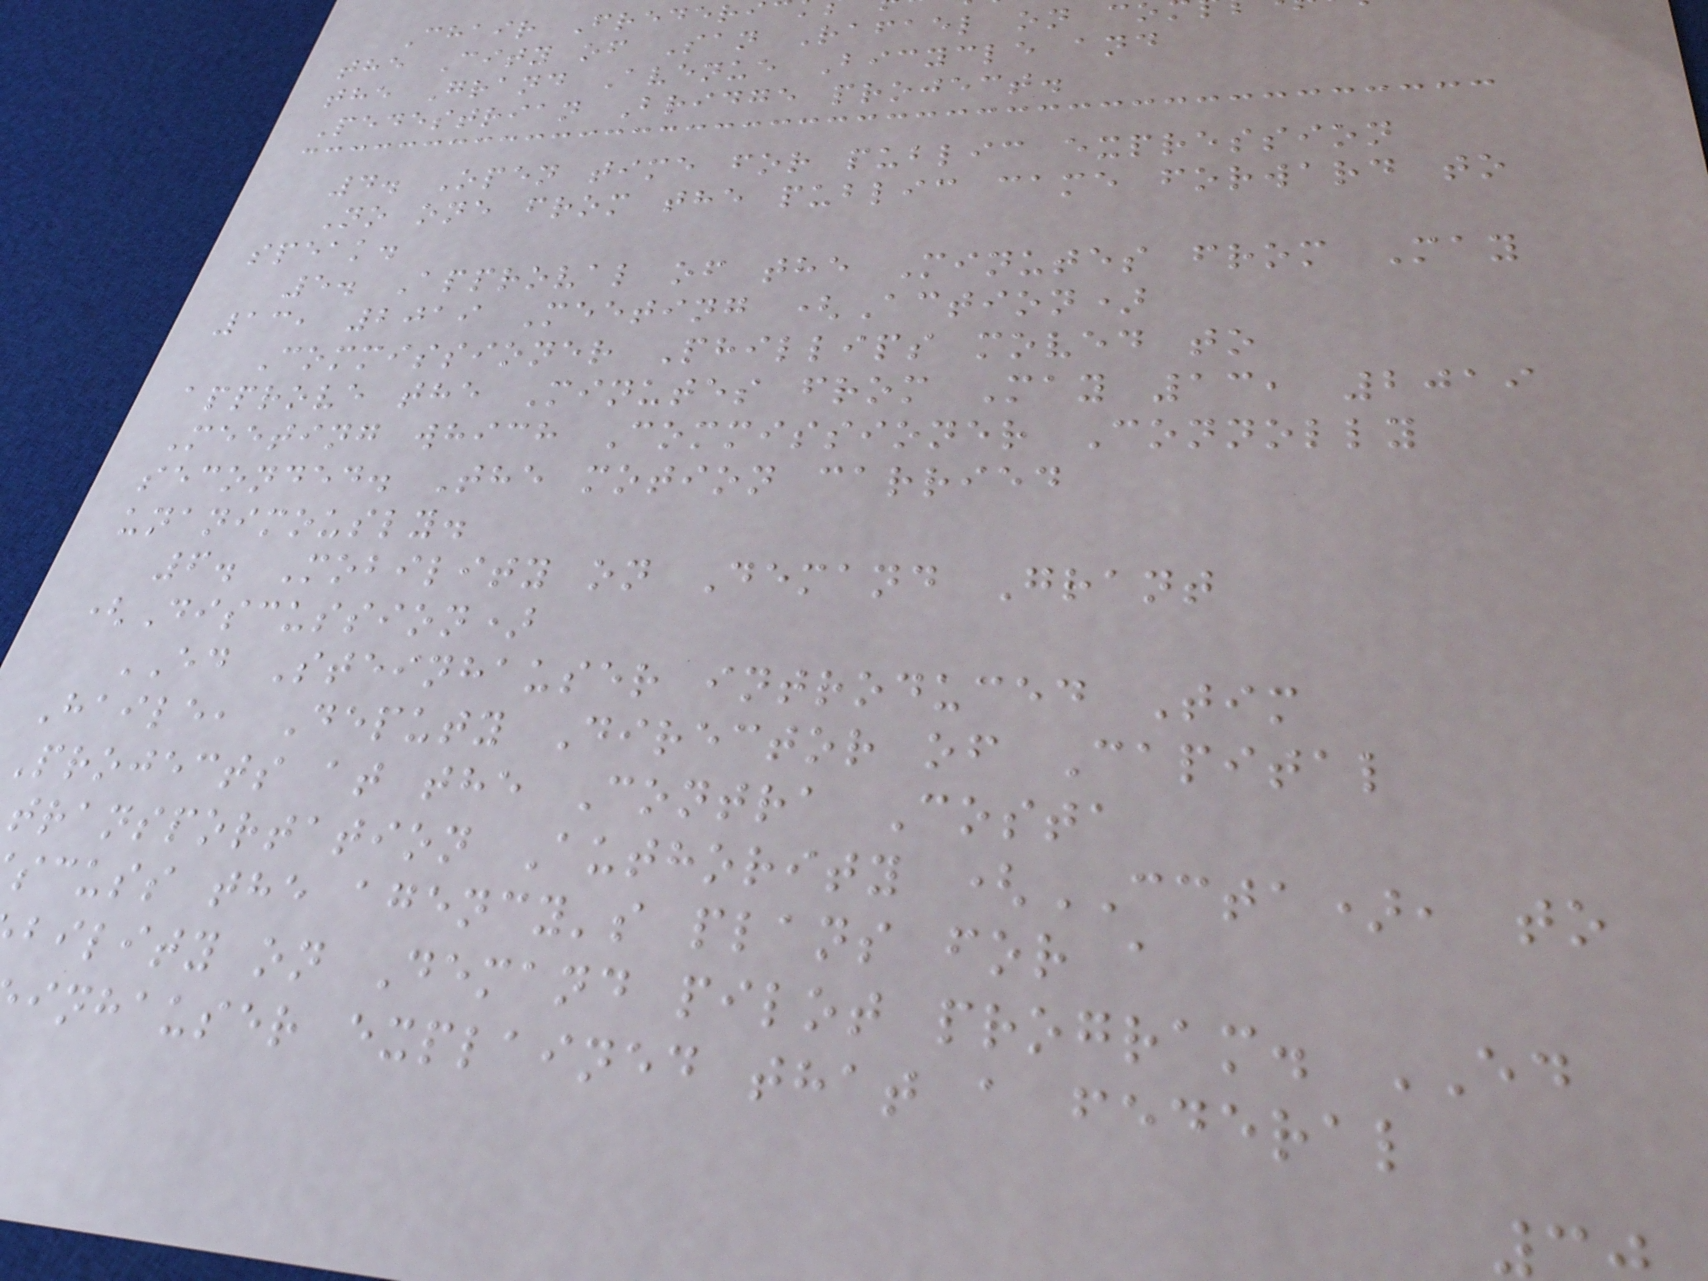Chair Freder
the City of San Rafael on c
the Grand Avenue Bicycle and
Pedestrian Bridge project.
4. Open time for public expression
No one from the public came forward to
speak.
5. Approval of the Minutes from May
13, 2019 Meeting (Action)
Commissioner Phillips moved to
approve the Minutes from May 13, 2019
Meeting which Commissioner Connolly
seconded. The motion carried
unanimously.
6. Mobility on Demand Grant
(Discussion)
ED Steinhauser introduced Tim
Haile, Deputy Director of Capital
Projects at the Contra Costa
transportation Authority (CCTA), to
scuss the agency's plans for a
bility on Demand pilot program. ED
inhauser explained that a federal
